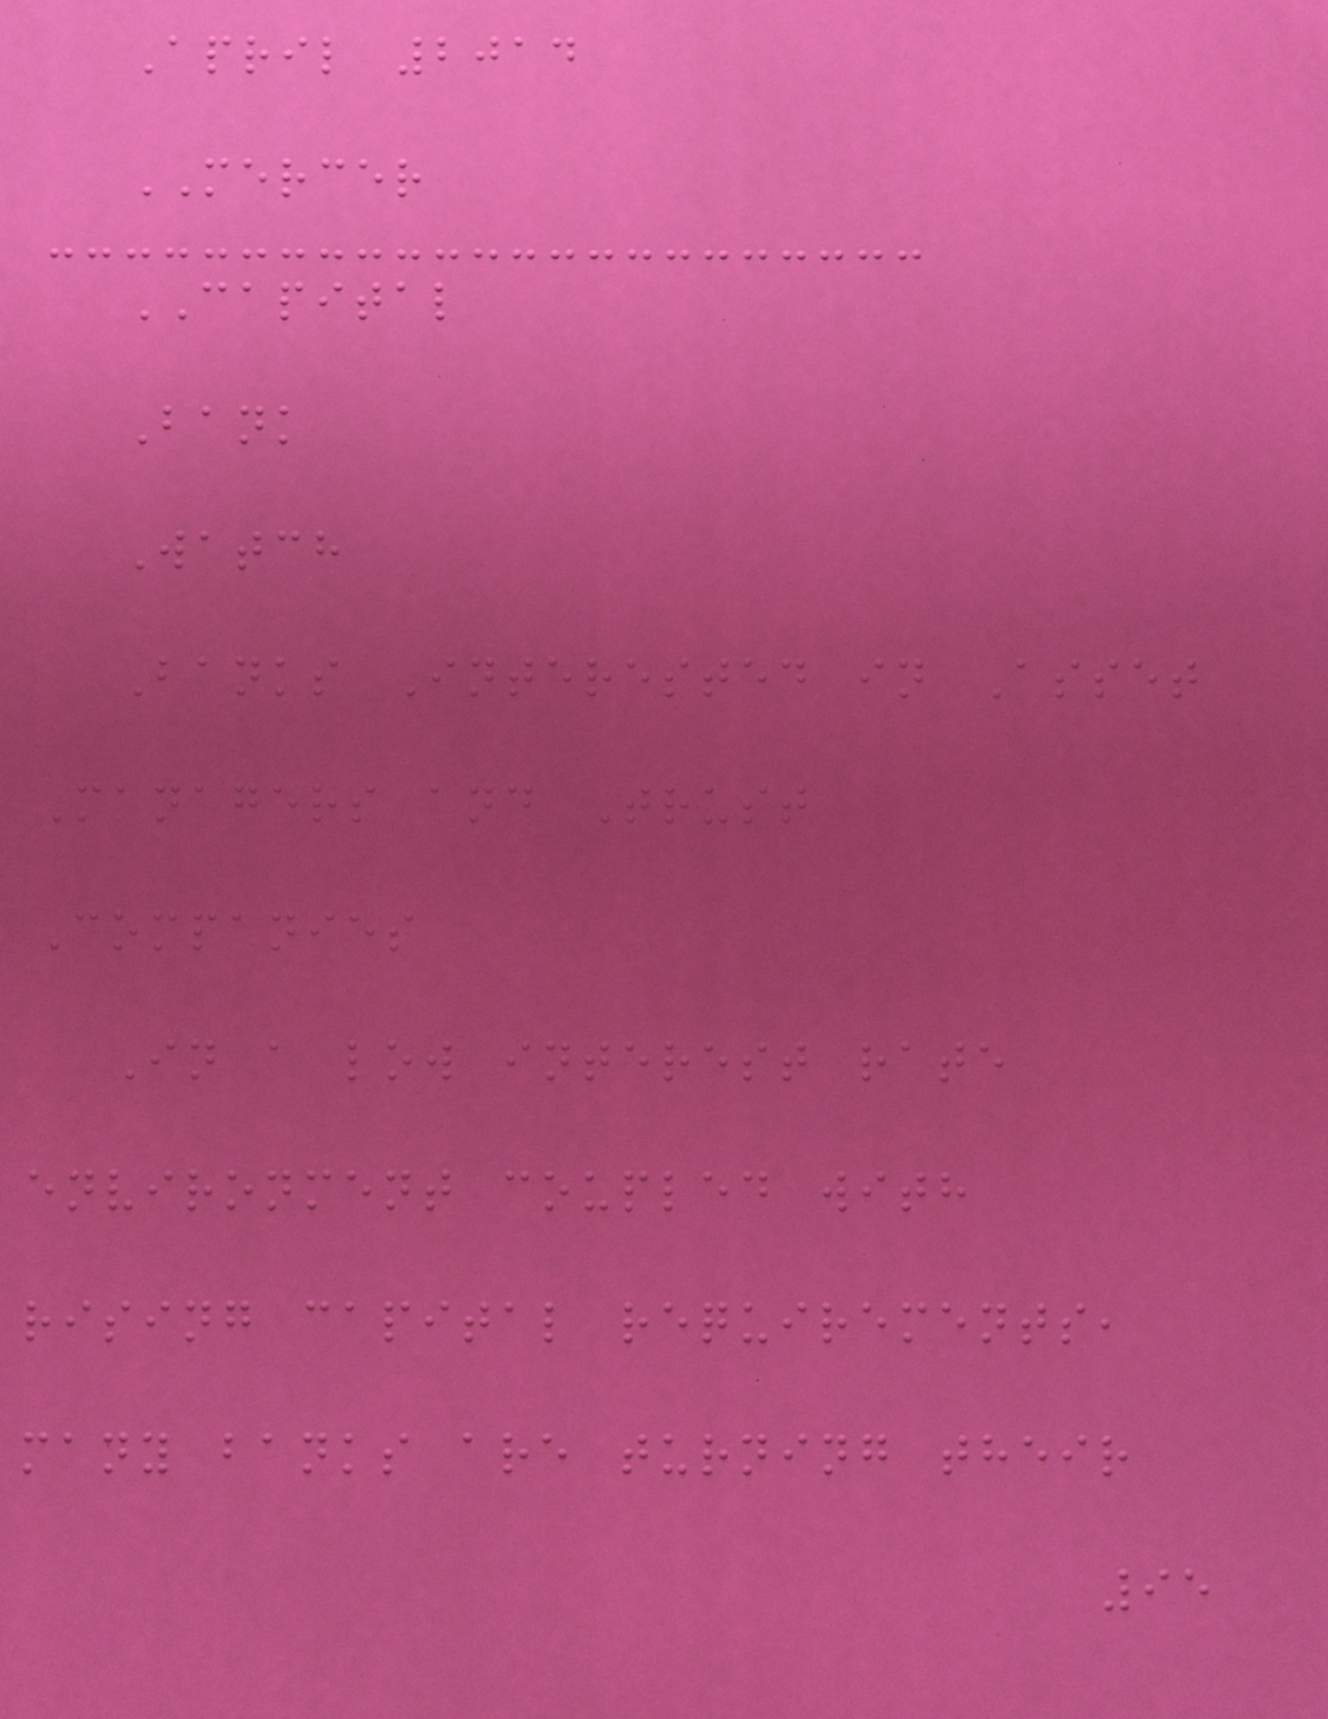April 2014
MERCER
CAPITAL
Bank
Watch
Banks Interested in Asset
Managers and Trust
Companies
In a low interest rate
environment coupled with
rising capital requirements,
many banks are turning their
95
